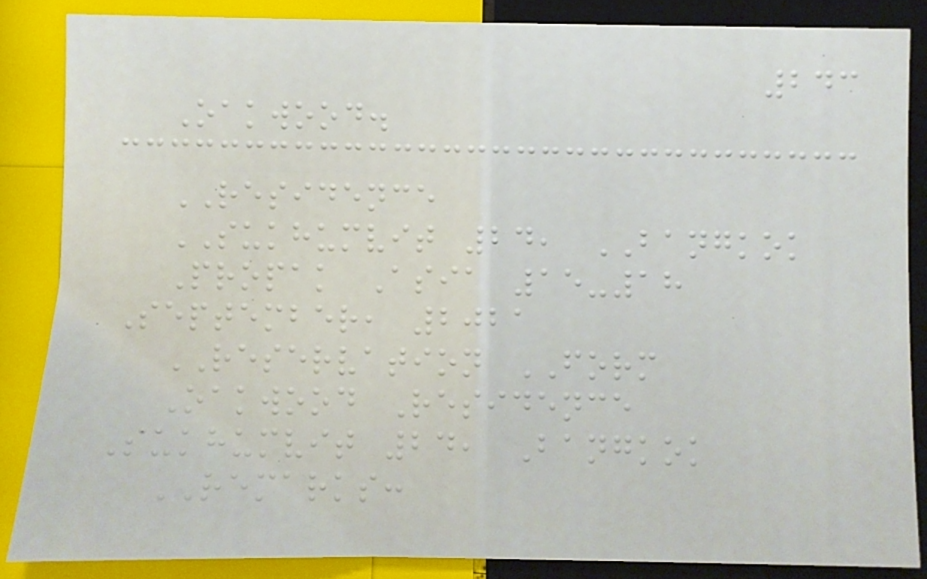243
Oakwood.
RESIDENCE
SUKHUMVIT 24, BANGKOK
Propak Asia 15-18
September, 2021
RESERVATION FORM
Oakwood Residence
Sukhumvit 24, Bangkok
REMARKS:
